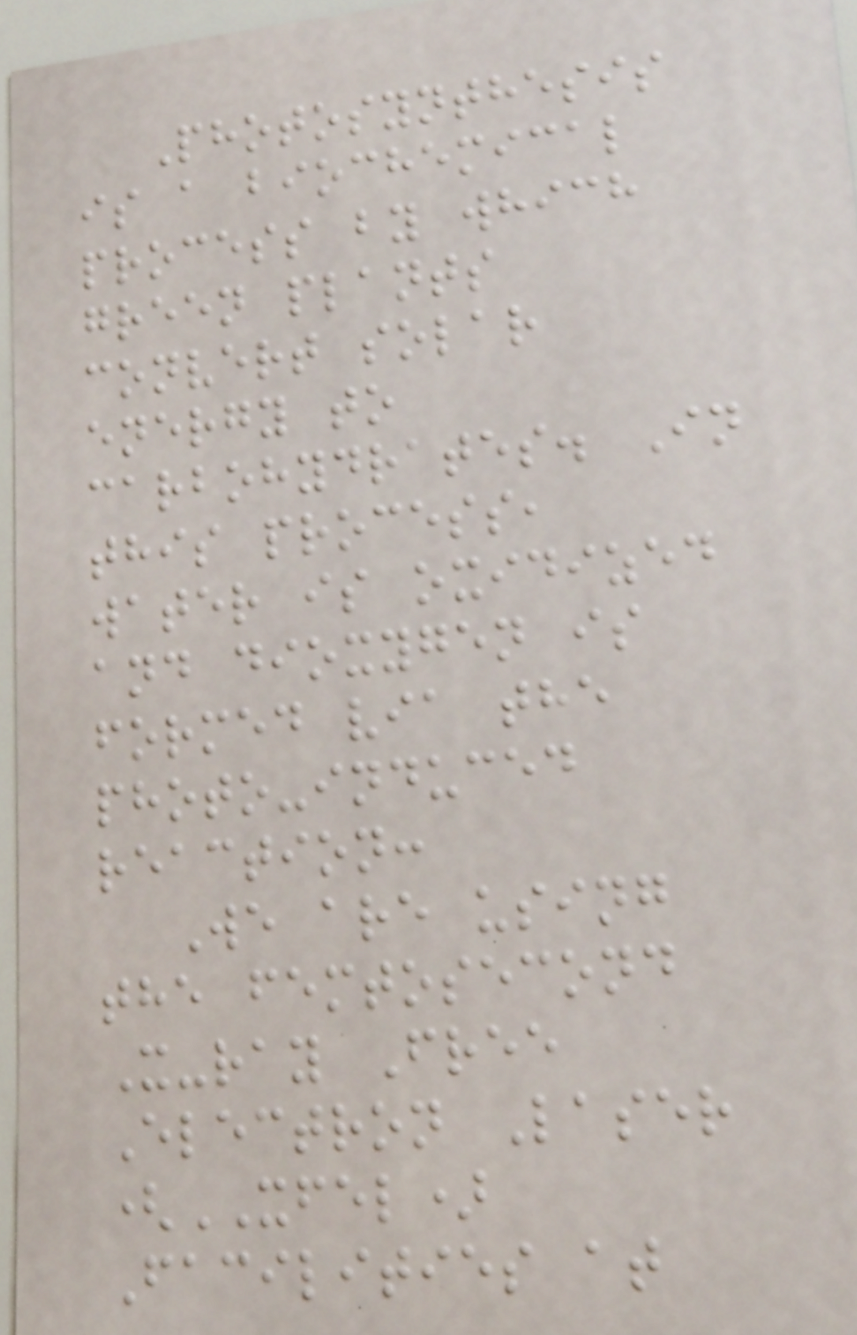Photosynthesis
is a biochemical
process by which
green plants
convert solar
energy to
carbohydrates. In
this process,
water is oxidized
and dioxygen is
formed via the
photo-induced
reaction:
We are using
the femtosecond
X-ray Free
Electron Laser
(XFEL)
Facilities at
